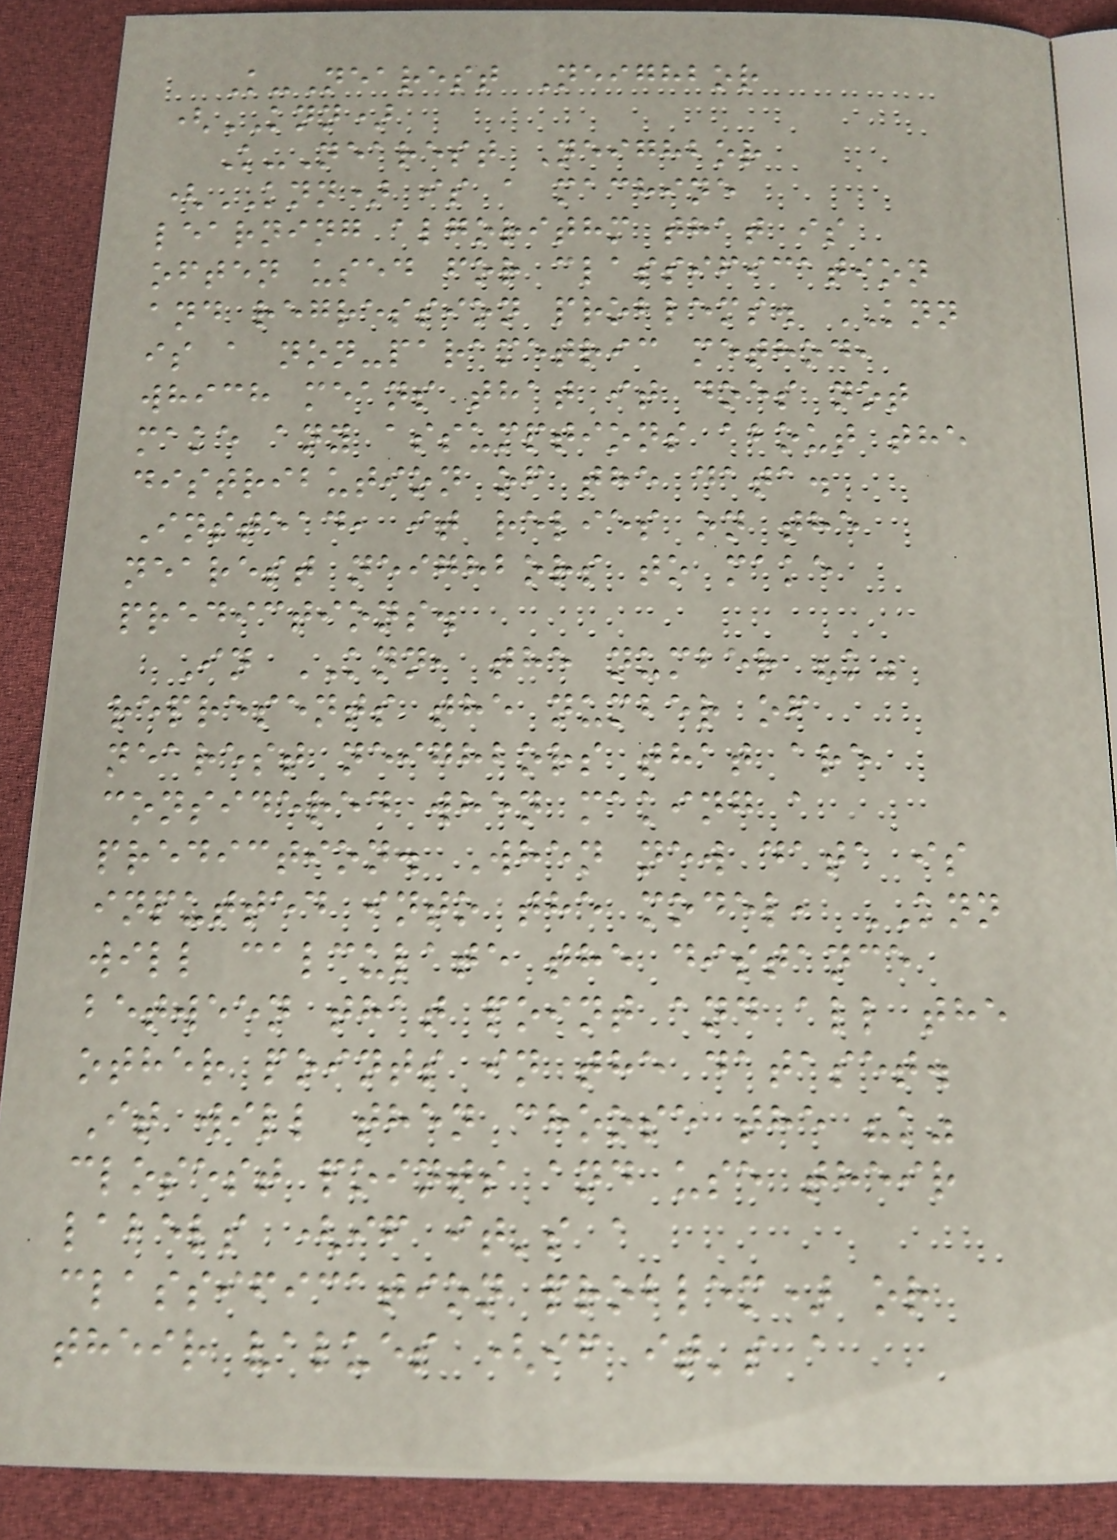K-Nearest Neighbor
(KNN)
K-Nearest Neighbor
(KNN) is a machine
learning algorithm that is
often used for classification
and regression problems. KNN
is a non-parametric method,
which means that it does not
make any assumptions about the
distribution of the data.
Instead, it relies on the
nearest neighbors to make
predictions.
In KNN, the number "k"
represents the number of
nearest neighbors that are
considered when making a
prediction. When new data is
inputted into the model, KNN
will calculate the distance
between that point and all the
other points in the dataset.
It will then choose the "k"
closest points and use their
labels (if it's a
classification problem) or
their values (if it's a
